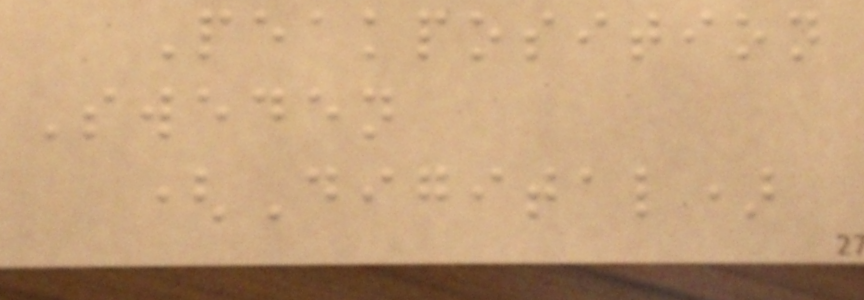Peakposition
Sweden
(Digital)
